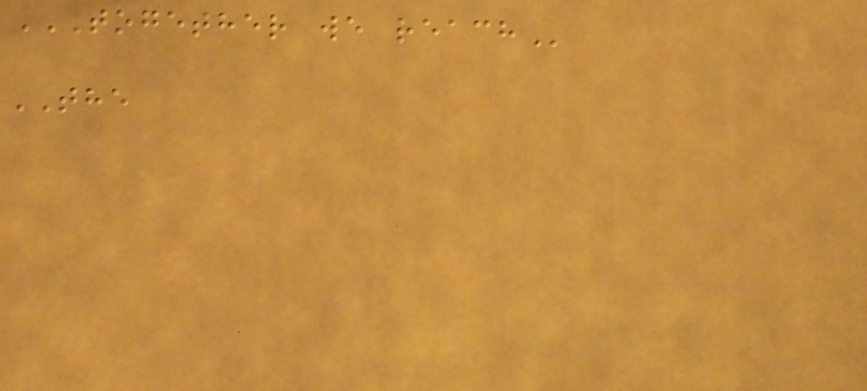TOGETHER WE REACH
THE
